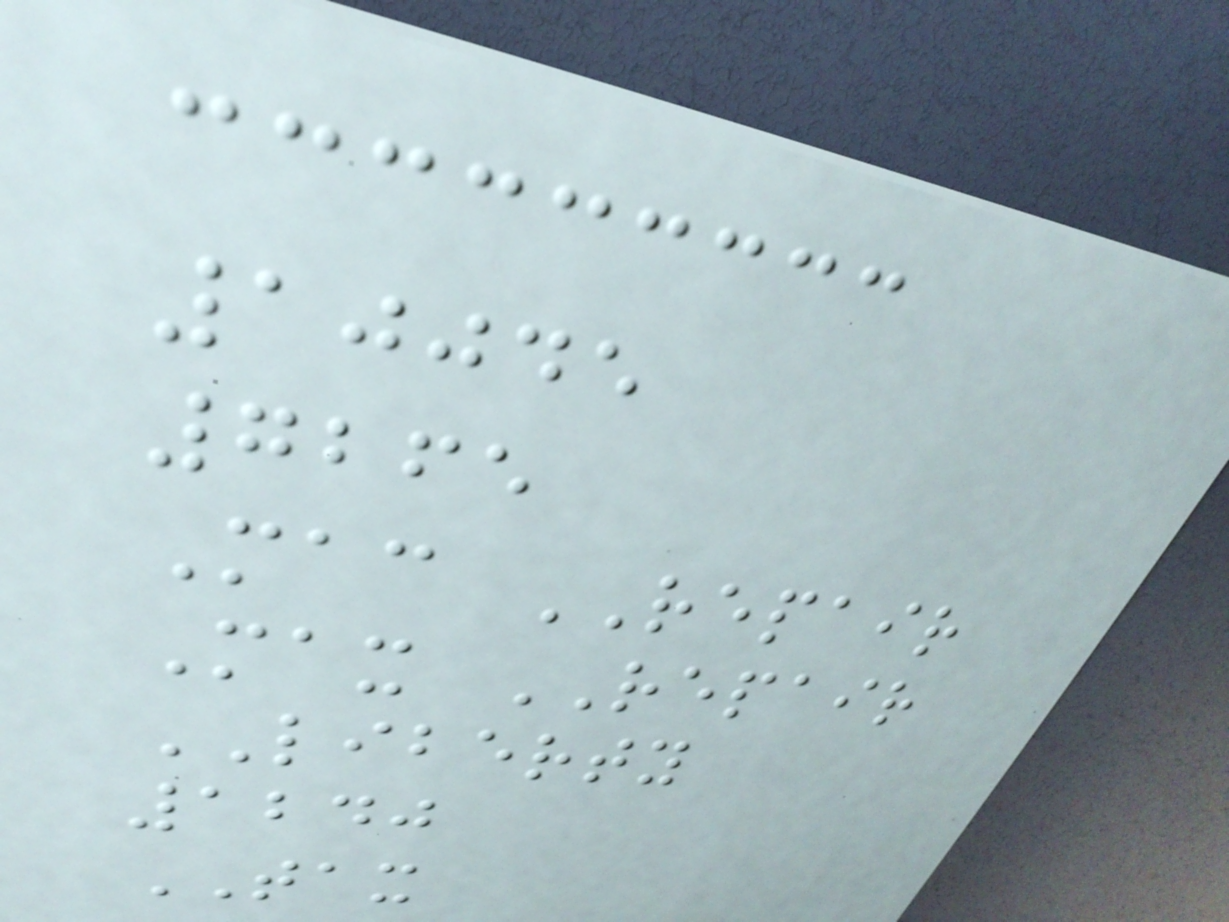10045
7265
Mac REPAIR
Max REPAIR
LIBERTY
1240
TAX
